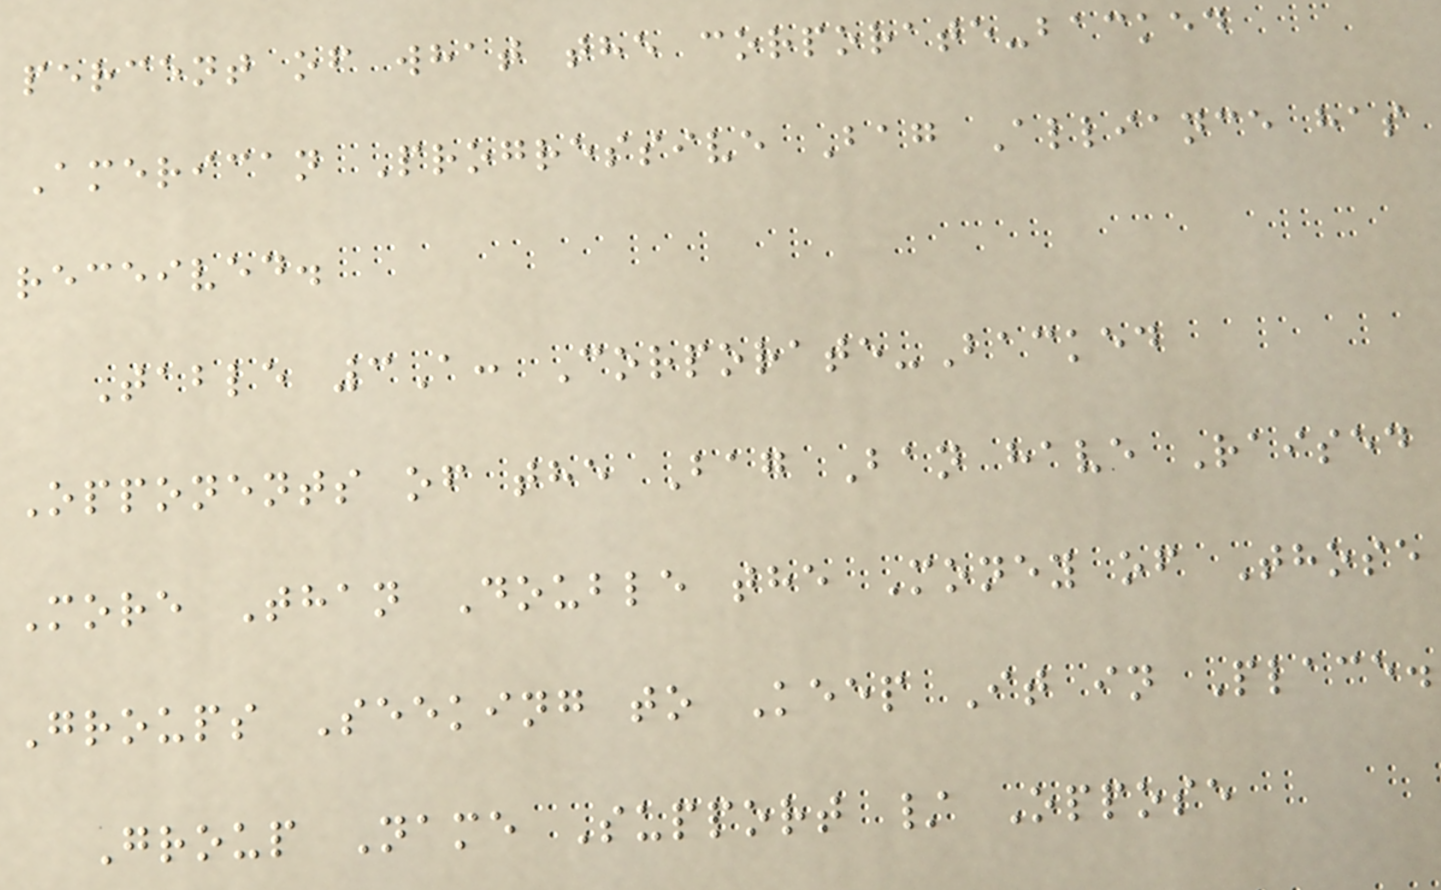percent of what the corporate-backed
American Progressive Bag Alliance has
received.
Table 3A: Corporate-Backed
Opponents of the Bag Ban have Raised
More Than Double the Money of Those
Groups Seeking to Keep It in Place.
Group Name Support / Oppose
